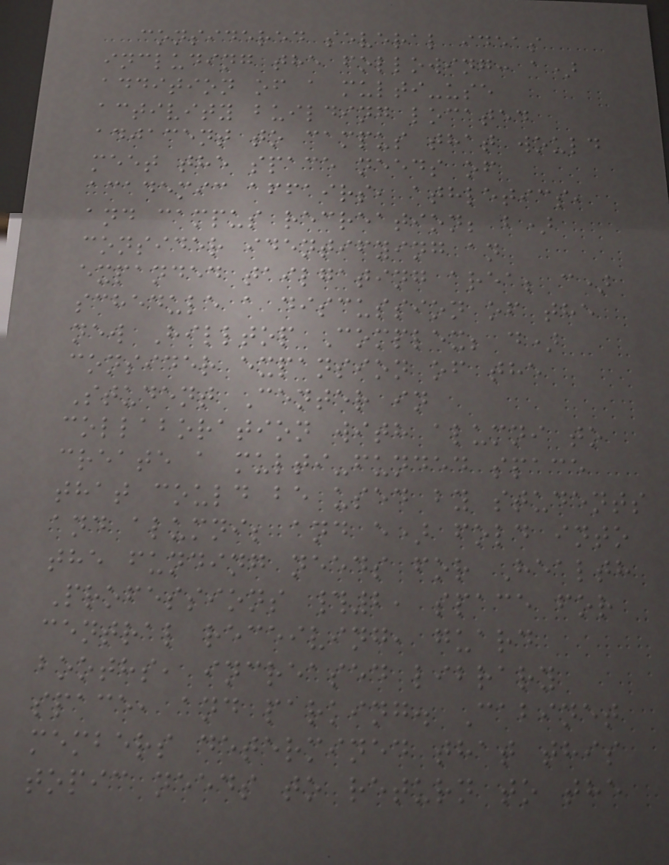considered several ideas
including the following: a)
addition of a multi-use
activity building located
adjacent to campus that would
meet the space needs of
academic affairs, athletics,
and campus recreation; b)
consider identifying an
expanded tailgating area; c)
schedule a discussion of the
new Hilltop Complex; d)
consider expansion of the
Student Center in
collaboration with alumni to
create a multi-funded space
that could be used by students
and alumni; and e) fold into
the funding needs for Health
Professions #2, space for
central receiving, guard
booths, increased library
space, and parking. Cabinet
members determined that this
topic needs to return to the
